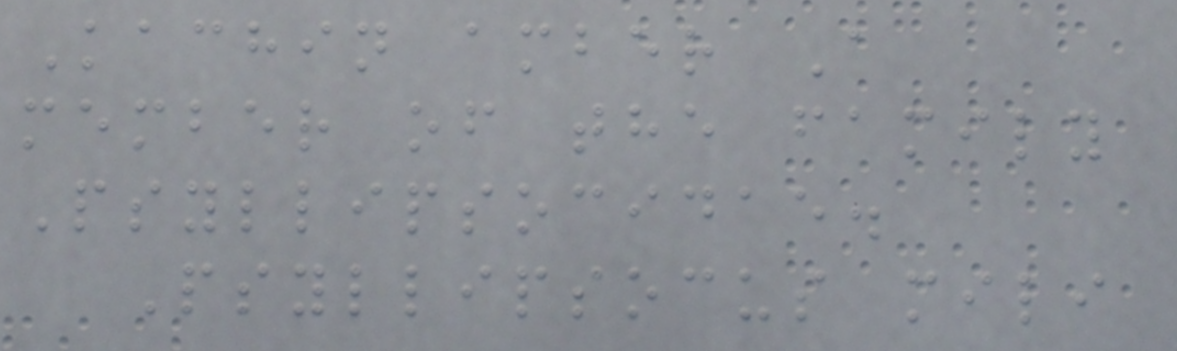Kachin amber A
member of the family
Psyllipsocidae.
Psyllipsocus mili
